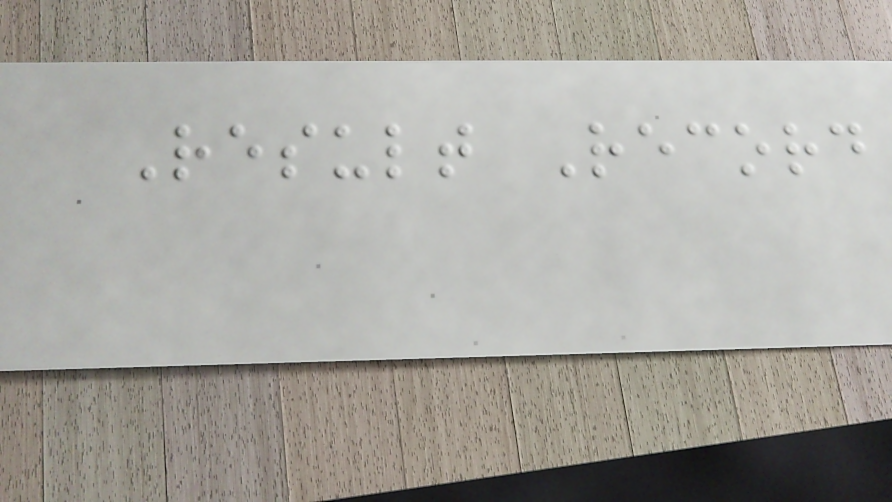Result Record
